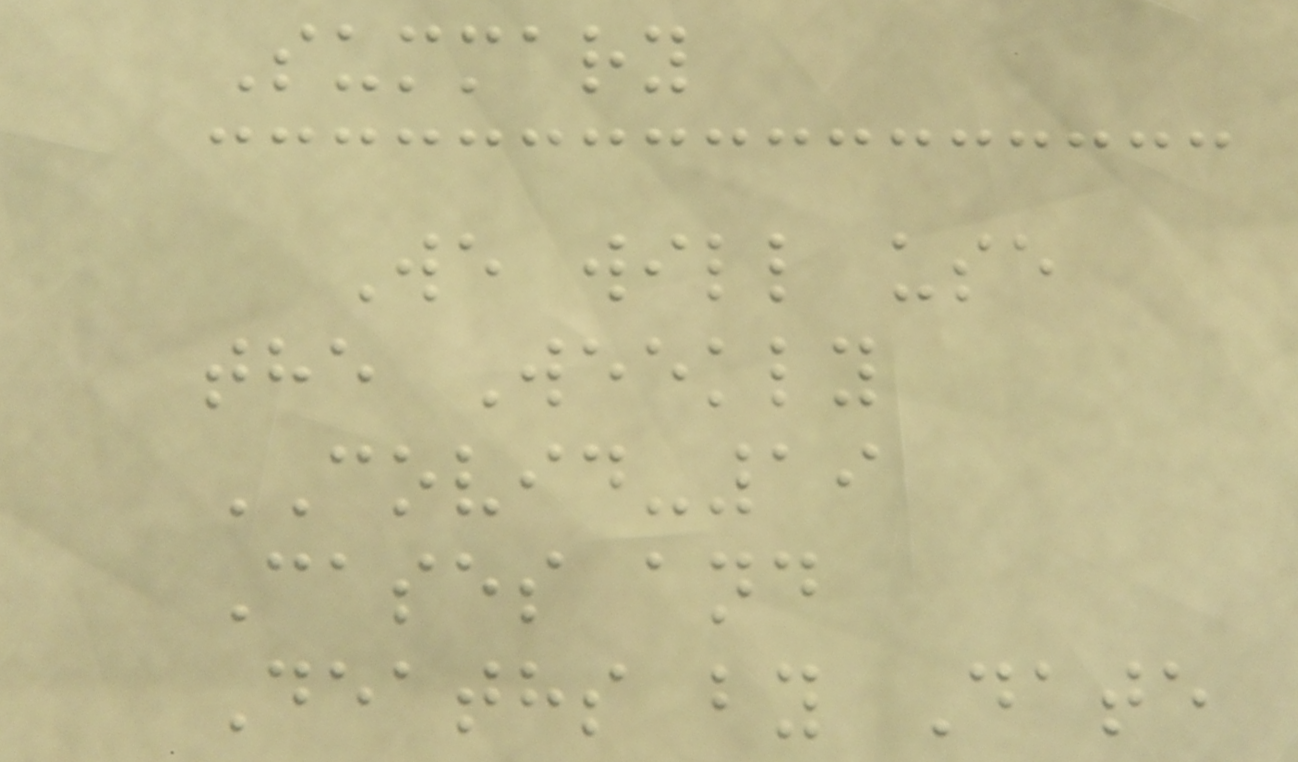Summary
We will use
the Weekly
COVID-19
Cases and
Deaths by Date
